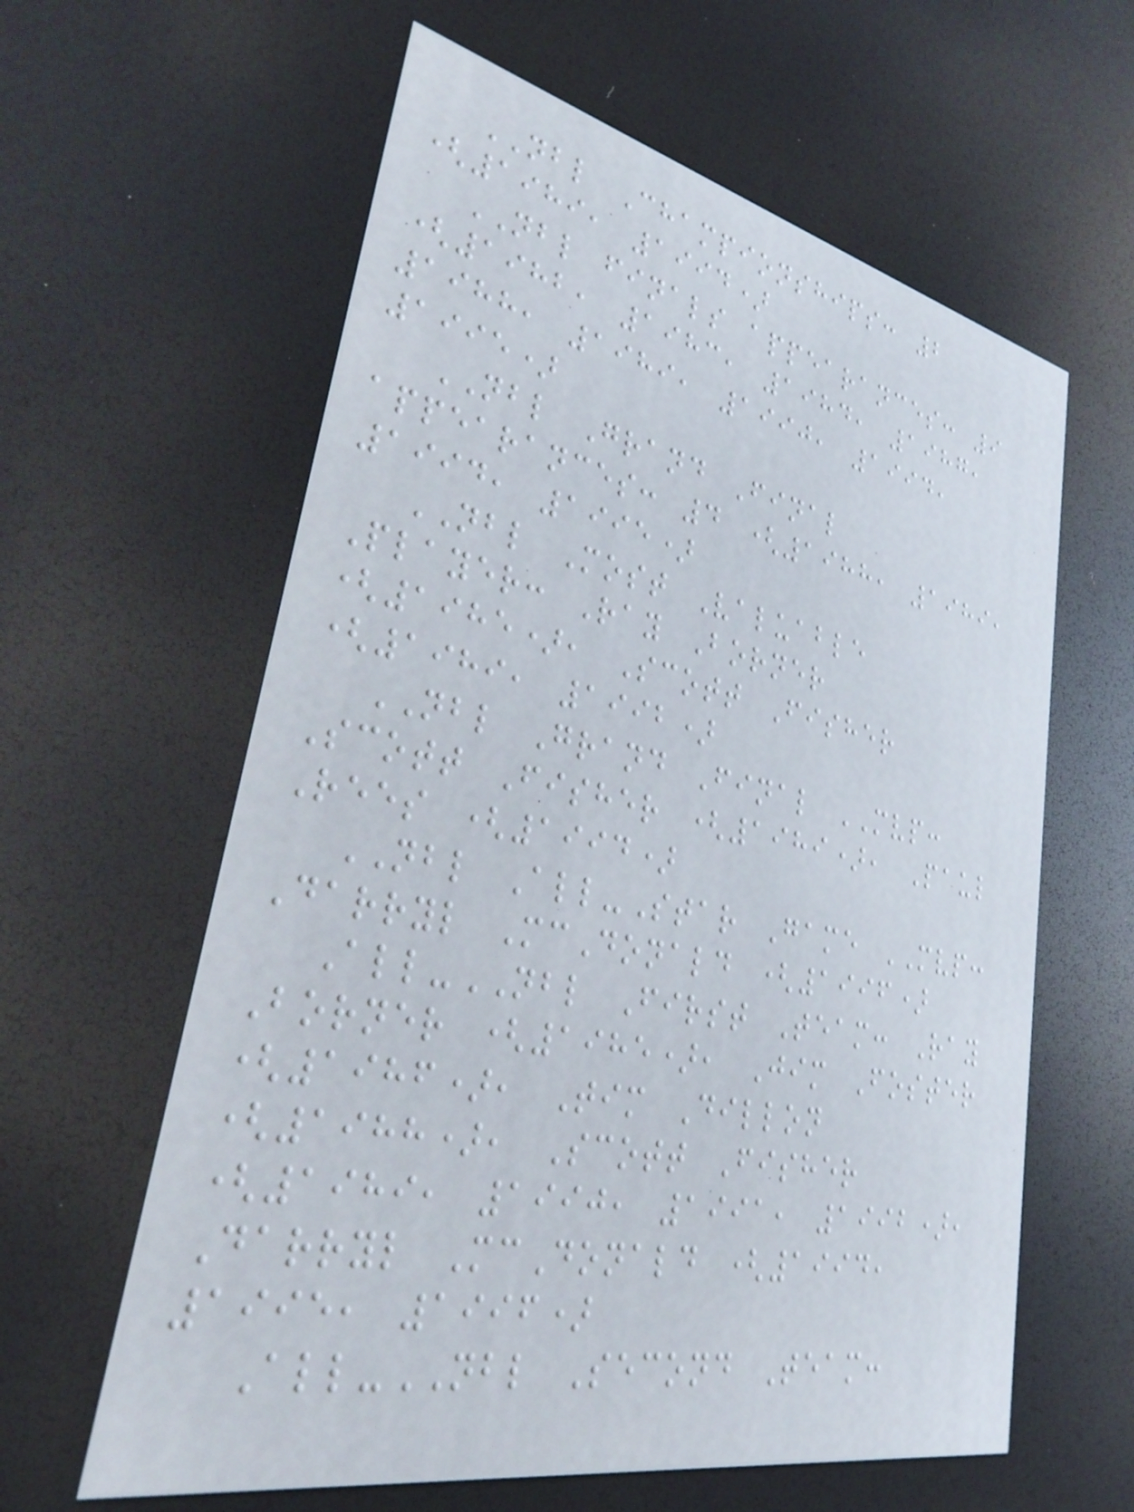NBL Championships: 2
(1989, 1994)
NBL finals appearances: 9
(1982, 1983, 1984, 1987,
1988, 1989, 1990, 1994,
1995)
NBL Grand Final
appearances: 4 (1988, 1989,
1994, 1995)
NBL Most Valuable
Player: Ray Borner
(1985), Scott Fisher
(1989, 1992)
NBL Grand Final MVP:
Scott Fisher (1989), Paul
Rees (1994)
NBL All-Star Game MVP:
Darryl McDonald (1996)
All-NBL First Team: Ray
Borner (1985), Jim Foster
(1986), Tim Dillon
(1988), Scott Fisher
(1989, 1990, 1991, 1992),
Darryl McDonald (1994,
1995, 1996)
All-NBL Second Team:
